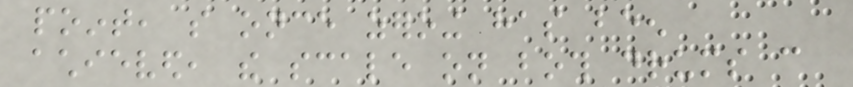point, so once zeroing has been
achieved, the scale on both drums can
